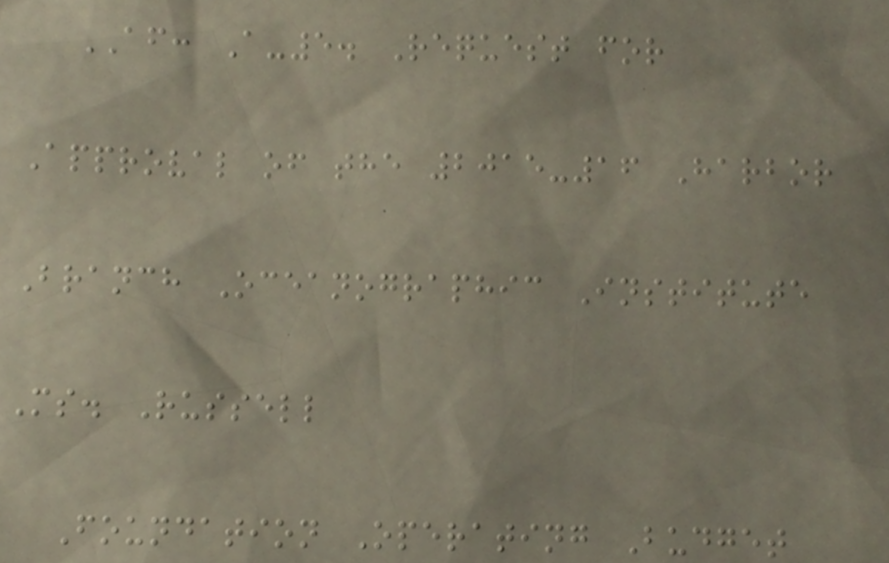AF: A-5. Request for
Approval of the 2015-16 Harbor
Branch Oceanographic Institute
Ms. Russell
Foundation Operating Budget
